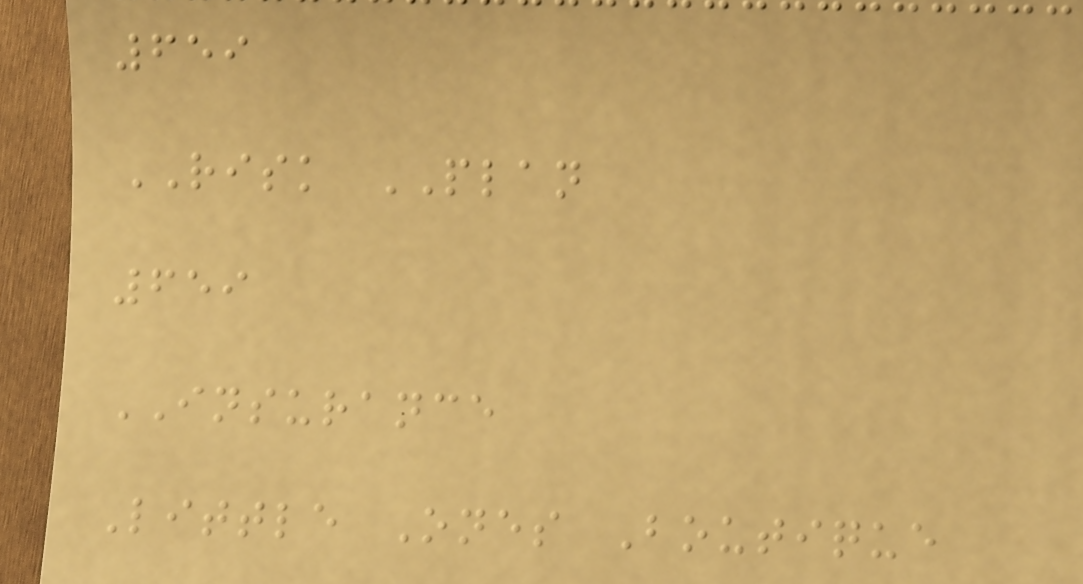659
RISK PLAN
659
INSURANCE
Little Ones Boutique
